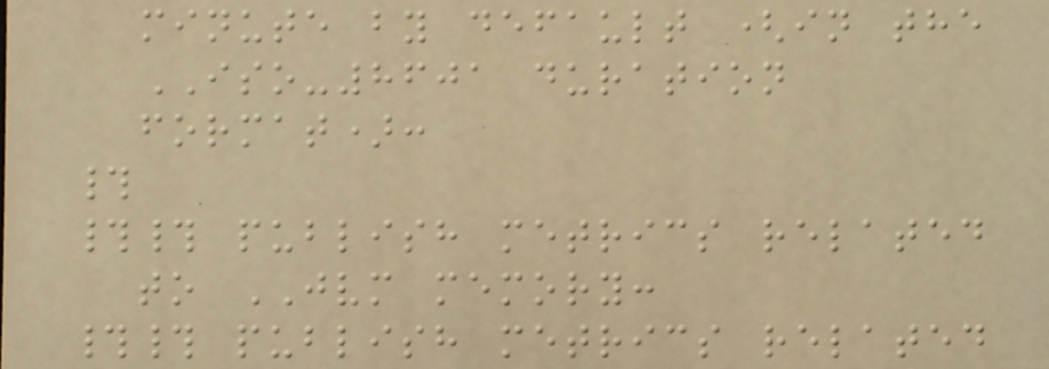minute by default (in the
ISO-8601 duration
format):
#
## publish metrics related
to JVM memory:
## publish metrics related
